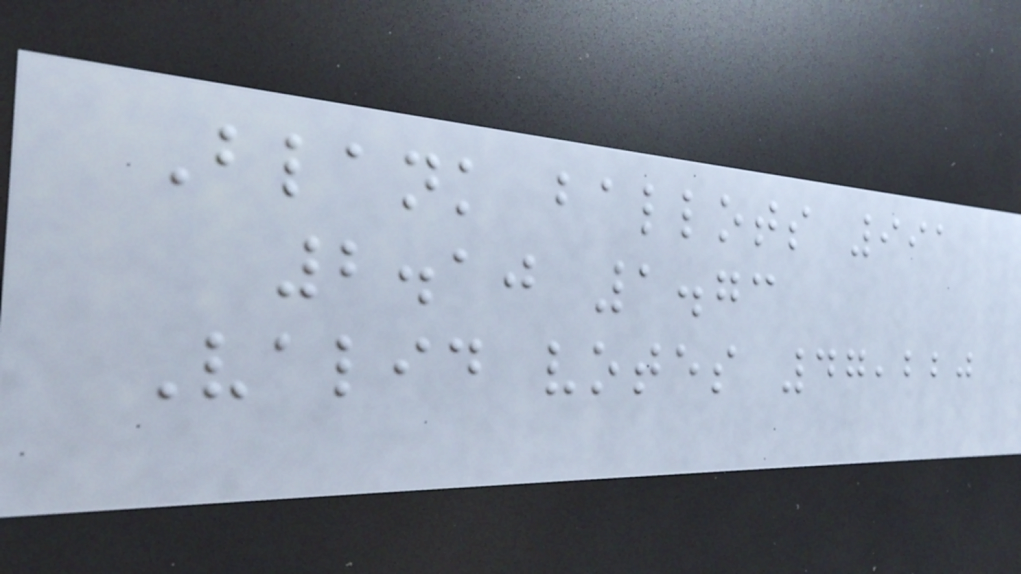Blank ballots 991
2.10 1.73
Valid votes 47,220
